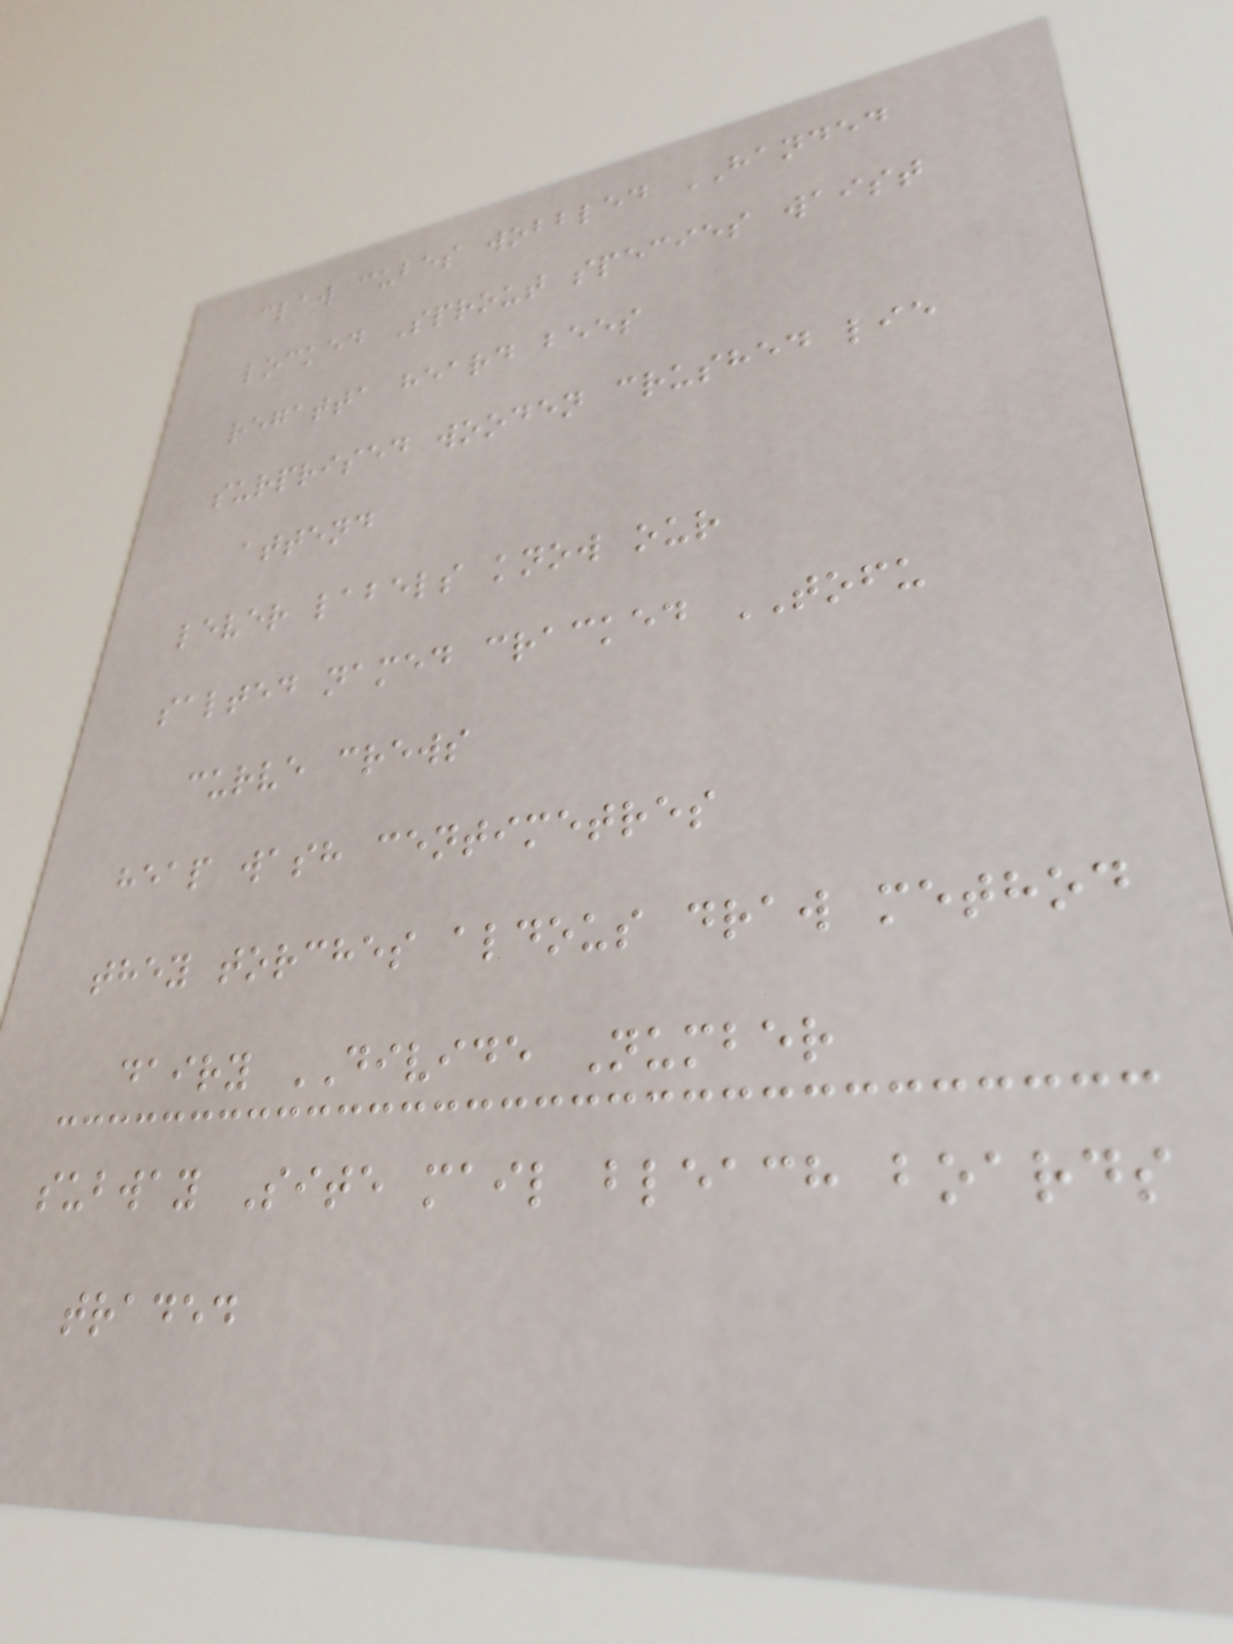claw cubes wobbled HANDED
locked Sprout species waist
regatta heard bees
surprised wooden crushed lie
attend
lever labels know our
salted named cracked TOFU
curve crews
heap wash centimetres
they torches aldous draw method
dairy DIVIDE Number
subway Site mail bleach boards
traded
